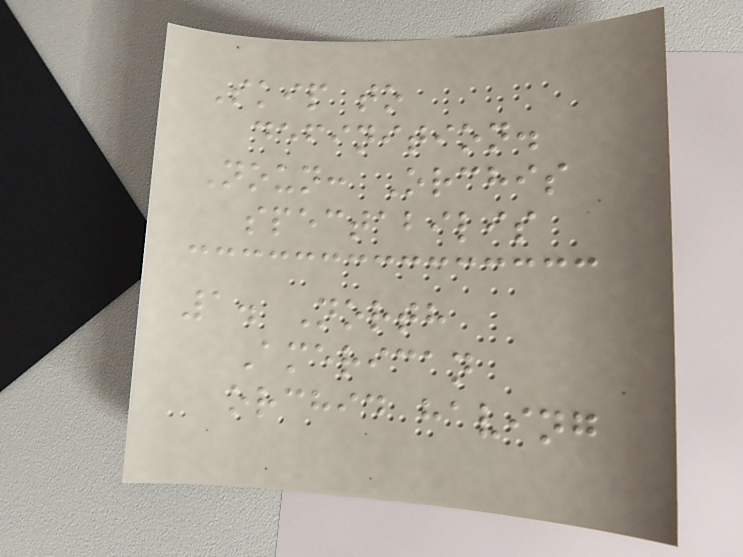Skip to
definition.
Noun: Orchis
spectabilis
1. North
American
orchid having
